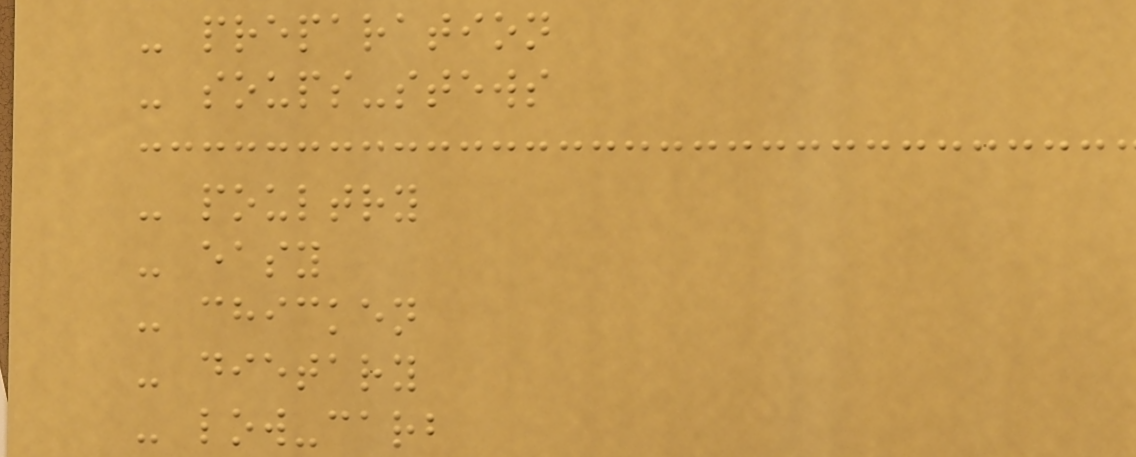- preparation
- soups-stews
- poultry
- easy
- chicken
- dietary
- low-carb
